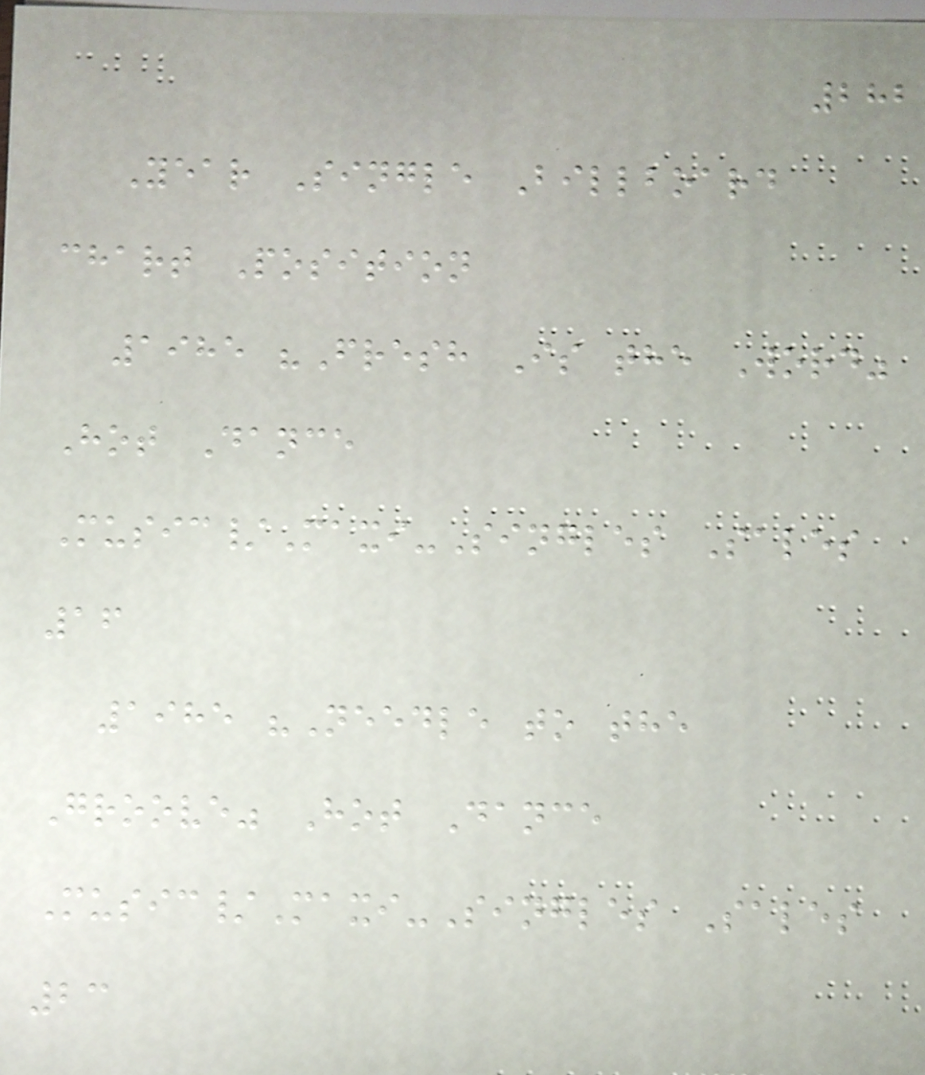282
Year Single Billboard
chart Position
1985 "Fresh Is the Word"
Hot Dance
Music/Maxi-Singles Sales
16
1985 "Needle to the
Groove" Hot Dance
Music/Maxi-Singles Sales
23
